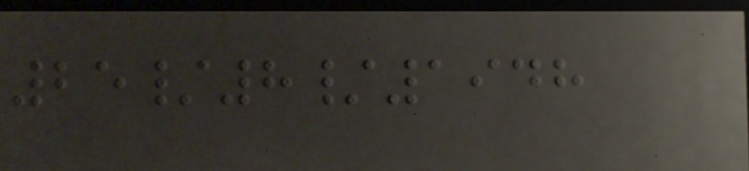25/8/1948
